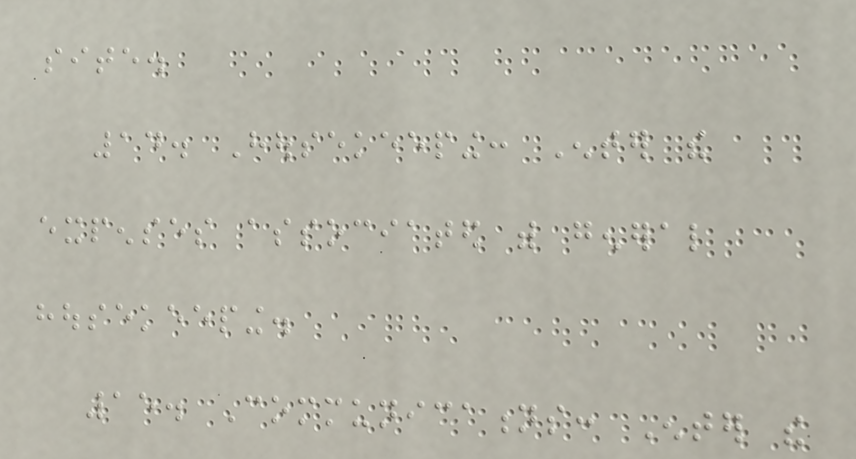site.
14. Housekeeping: Enter the
expenses associated with general
housekeeping.
15. Communications: Enter the
